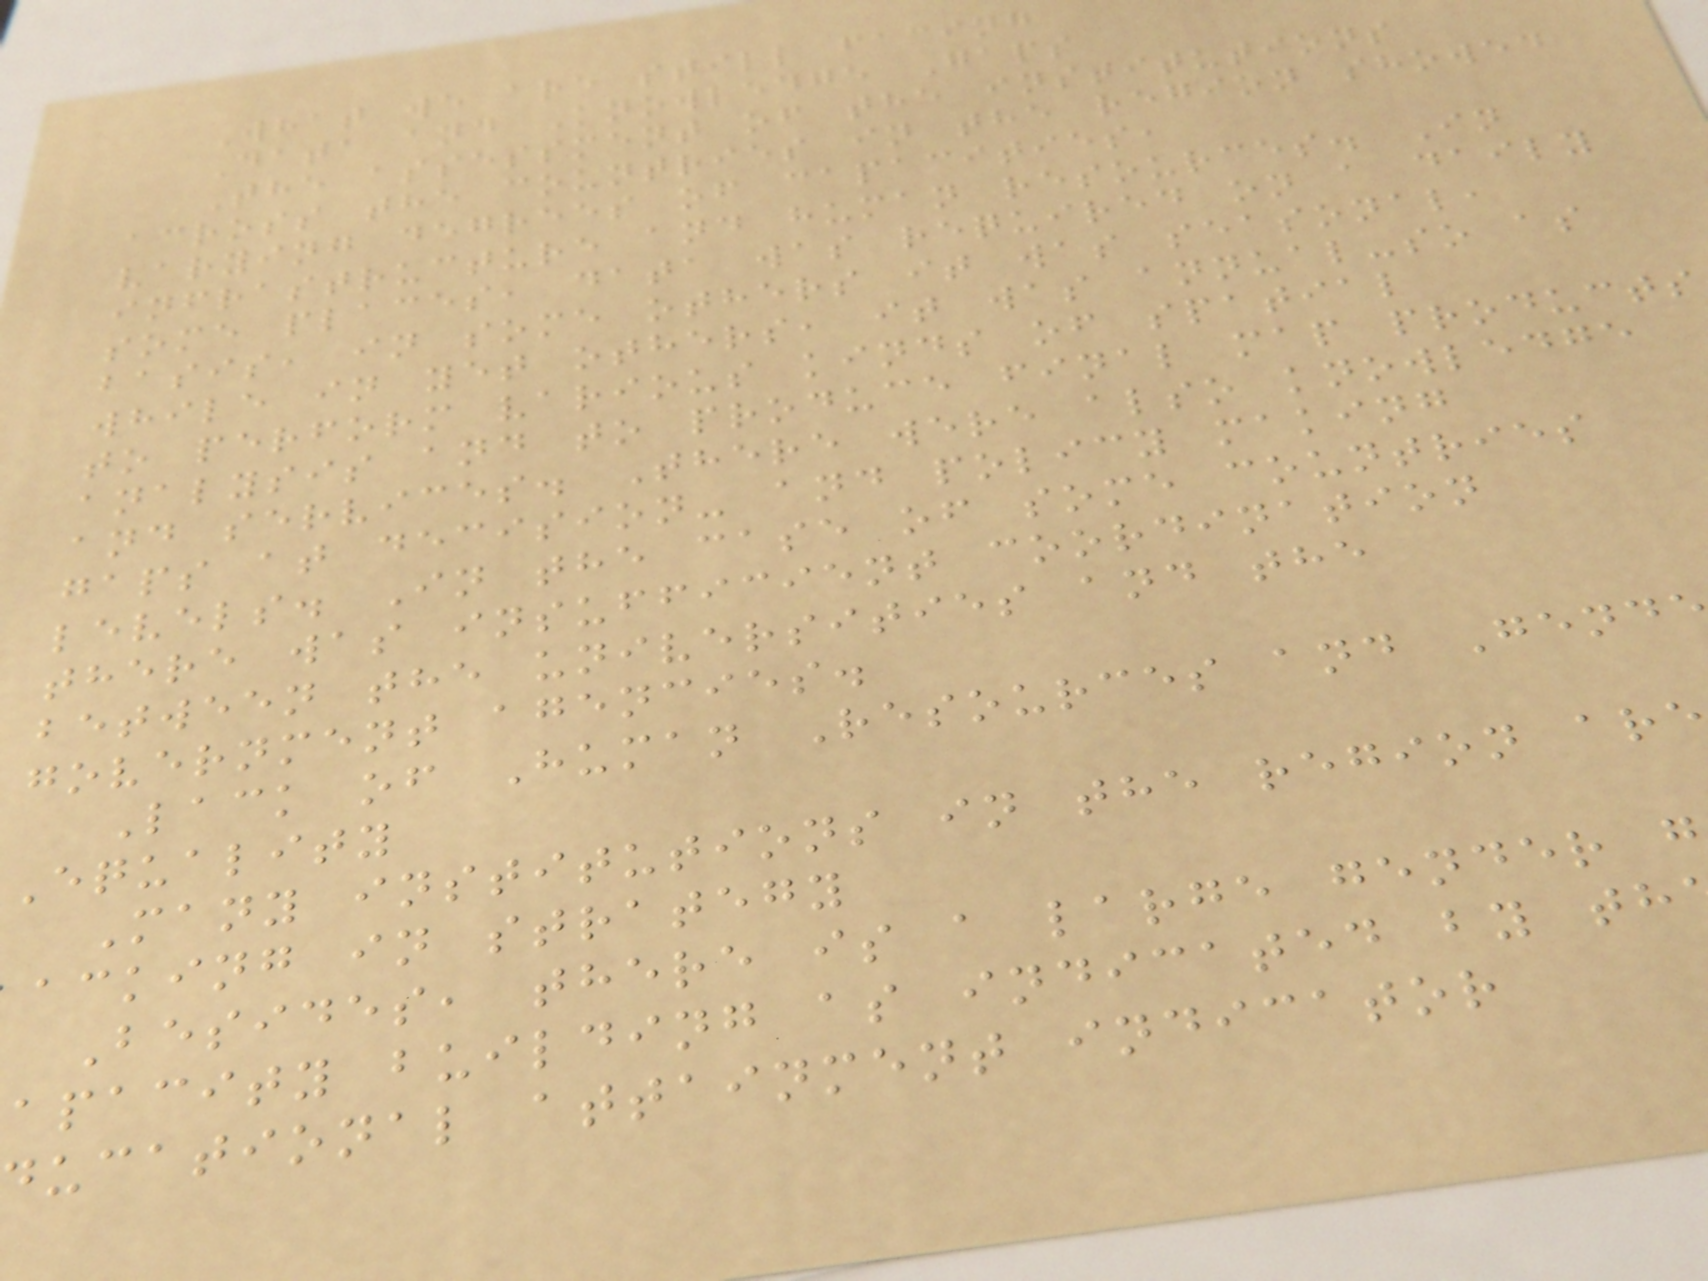What we are still facing
Data and Knowledge Gaps
The assessment of the institutions
across the countries in the region showed
varying degrees of capacities,
infrastructure and human resources. In
some places, data was required on a daily
basis, in some others it was seasonal,
while in yet others, it was annual-so as
to perform various kinds of spatial
analysis and to produce final map products
and services. There were also knowledge
gaps at decision- and policy making
levels. In the case of some countries
there was insufficient coordination
between the universities and the
government agencies.
Lack of Human Resources and Gend
Equality
Many institutions in the region are
acking in strategy
Besides, there is a large gender g
apacity building as indicated by th
ucational attainment indicator
